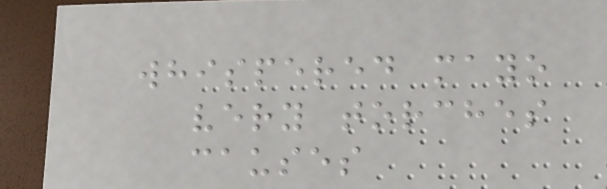whispered mayo
very torches
causes
